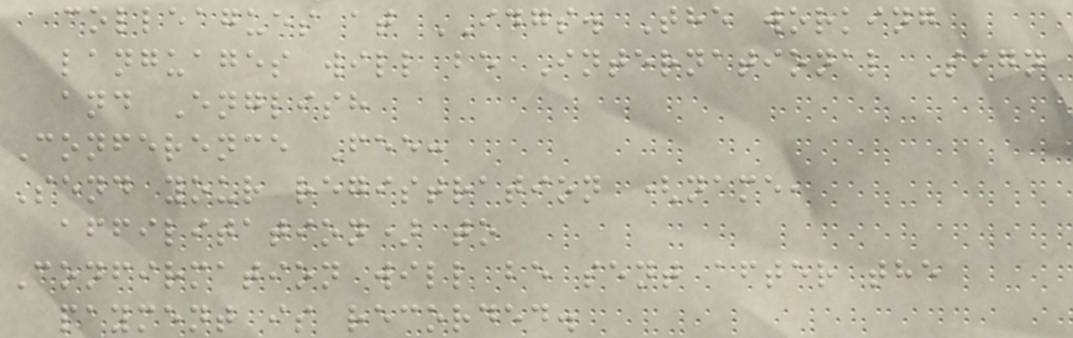colleagues at IDGS. The working
languages will be International Sign
and English
Conference Fee:
Send your registration (name,
affilitation) to
Confirmation will be sent after the
payment is recorded.
